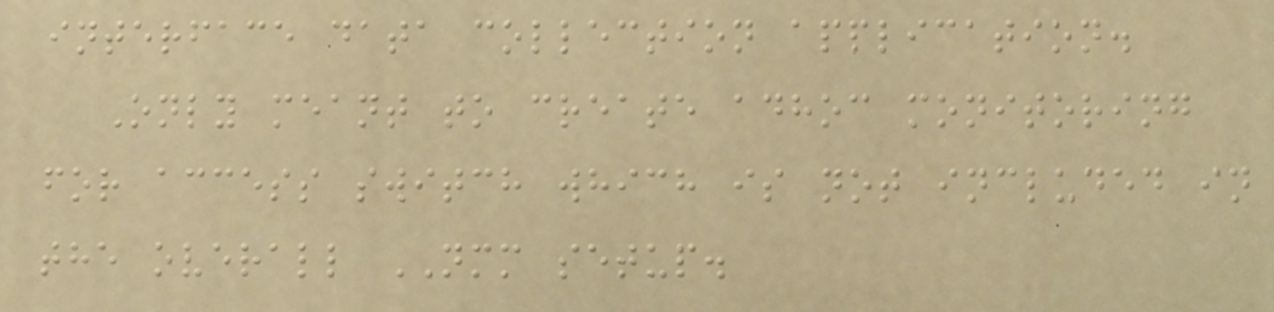interface data collection application.
Only meant to create adhoc monitoring
for access switch which is not included in
the overall NMM setup.
